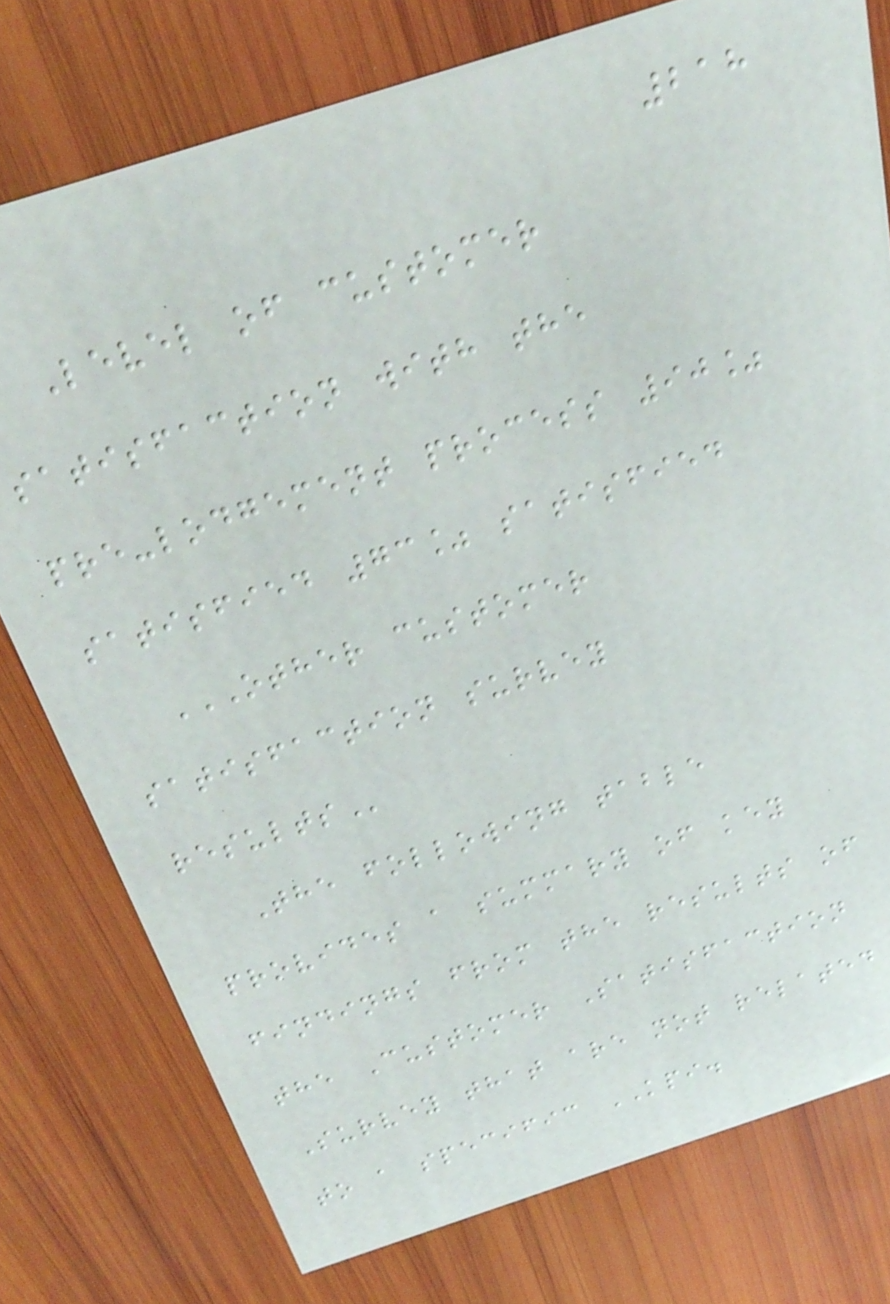218
Level of customer
satisfaction with the
pre-lodgement process 90%
satisfied 73% satisfied
OTHER CUSTOMER
SATISFACTION SURVEY
RESULTS
The following table
provides a summary of key
findings from the results of
the Customer Satisfaction
Survey that are not related
to a specific KPI.
